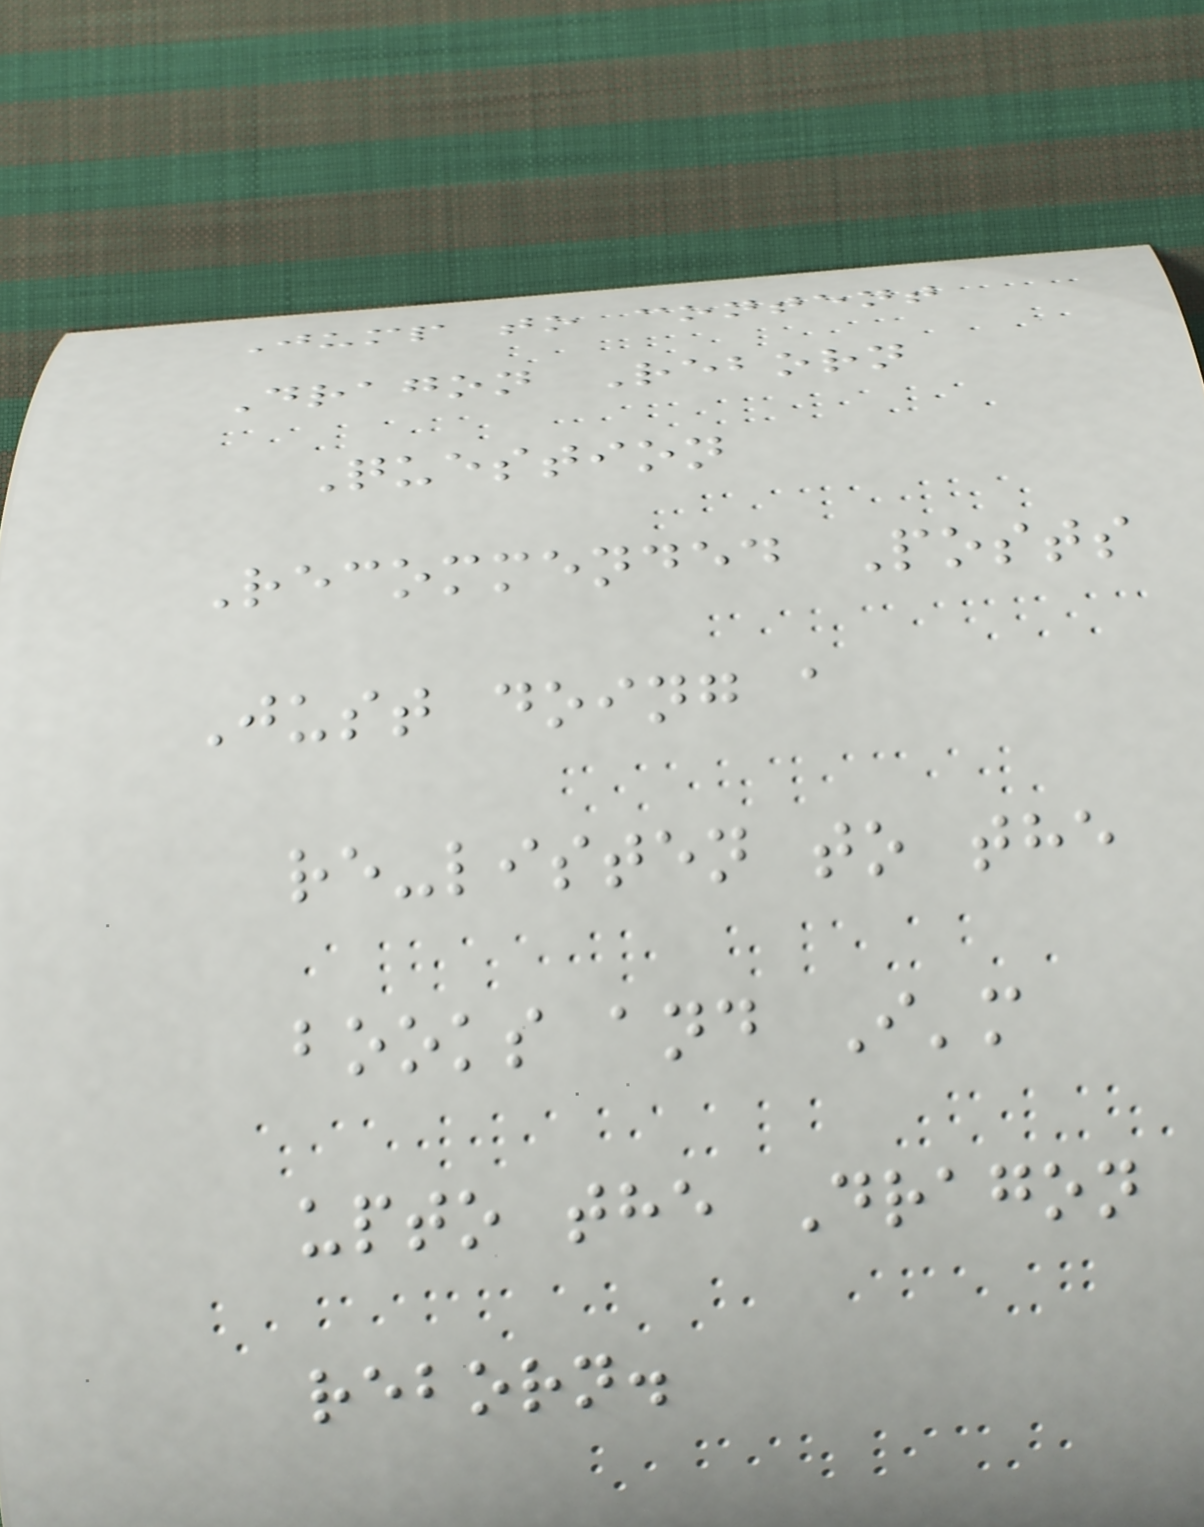Jump to content
Dragon Reborn
Question
Recommended Posts
Just doing a
re-listen to the
books and I'm
upto the Dragon
reborn.
